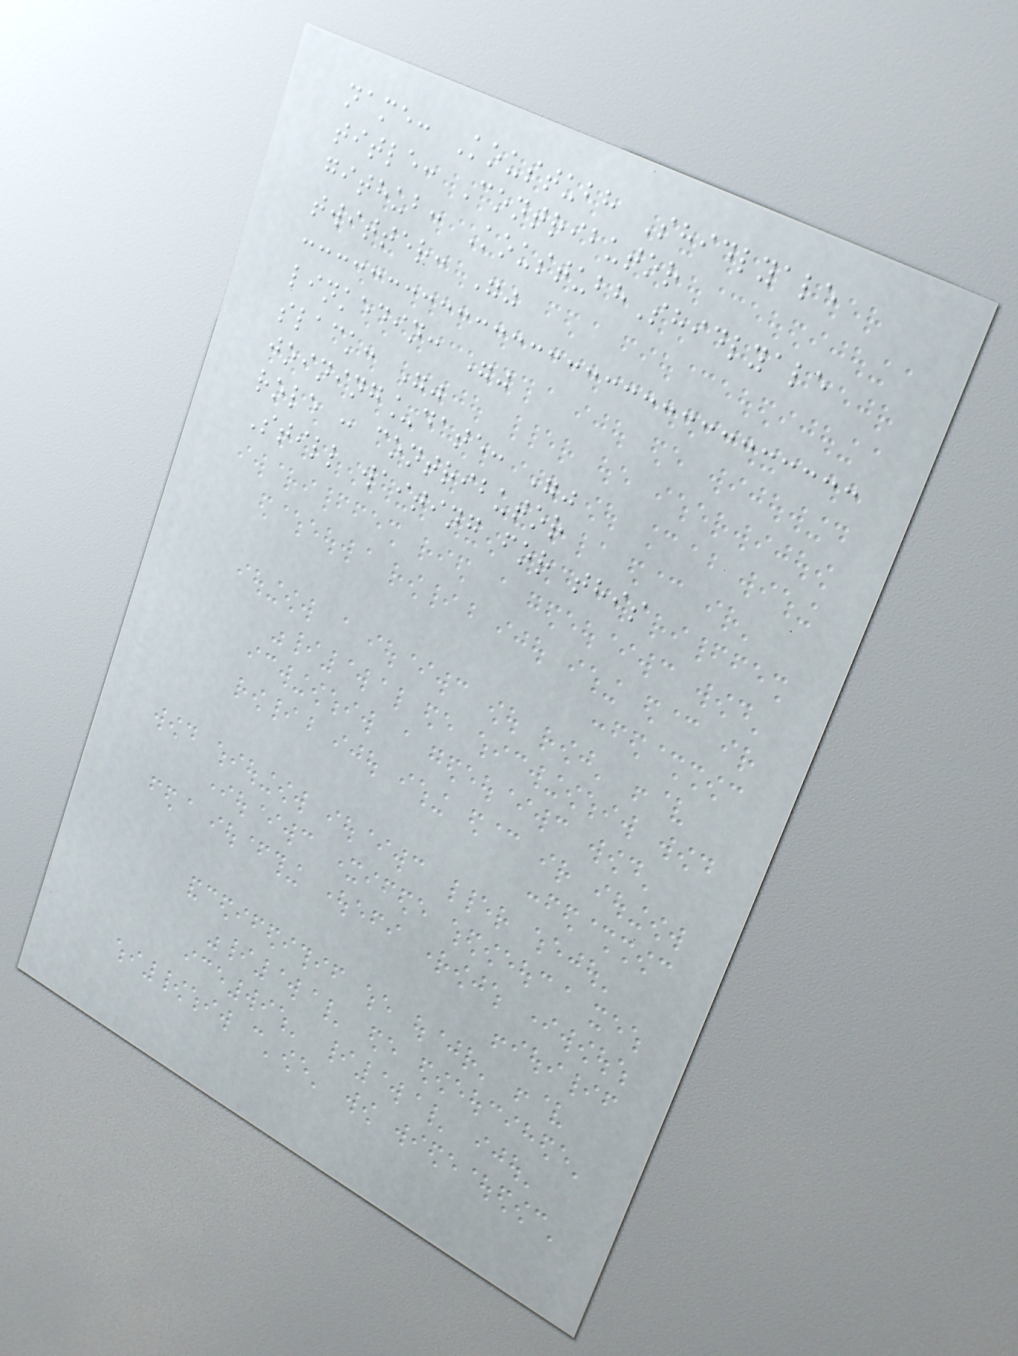name: Koustubh Shidlyale
title: Contributor
github: KoustubhShidlyale
twitter: ""
linkedin: ""
slack: ""
joining_date: ""
role : contributor
Still waiting for this
